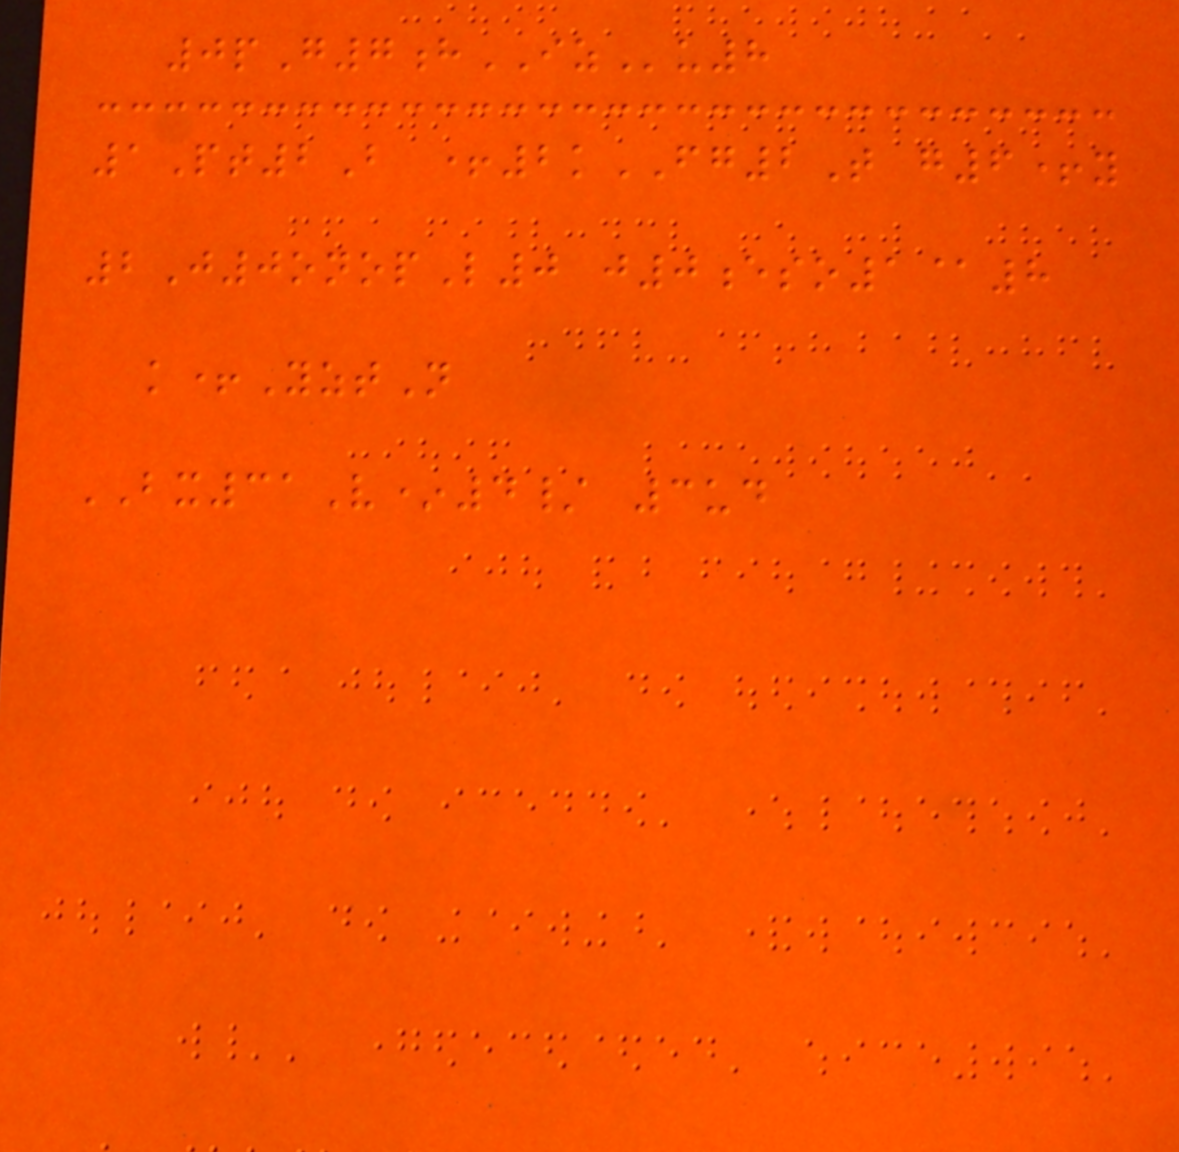0pG7hIZu8
1Pt2B +2kFG2T g6+y
2J0onopL0 j0eso1@8
k+YztN
BX31V*4/ 3ud
